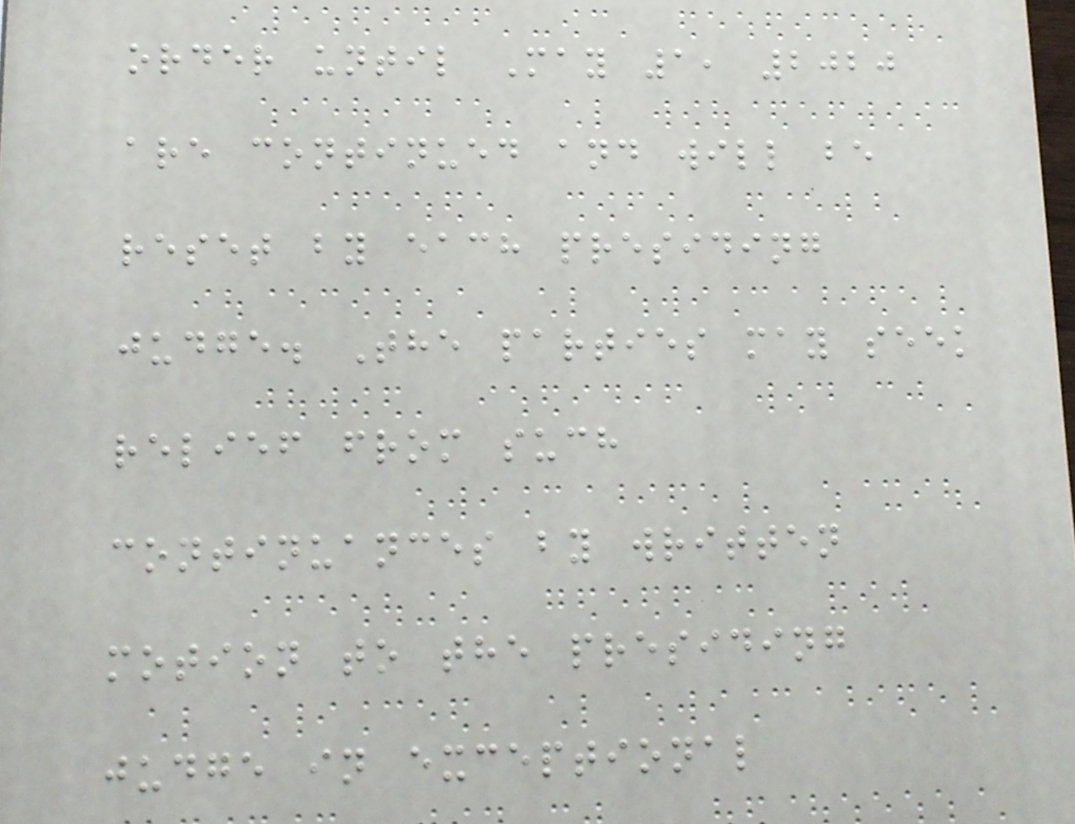order until May 1, 2020
are continued and will be
reset by each presiding
judge. The parties may seek
relief from such
continuances by written
motion to the presiding
judge in exceptional
